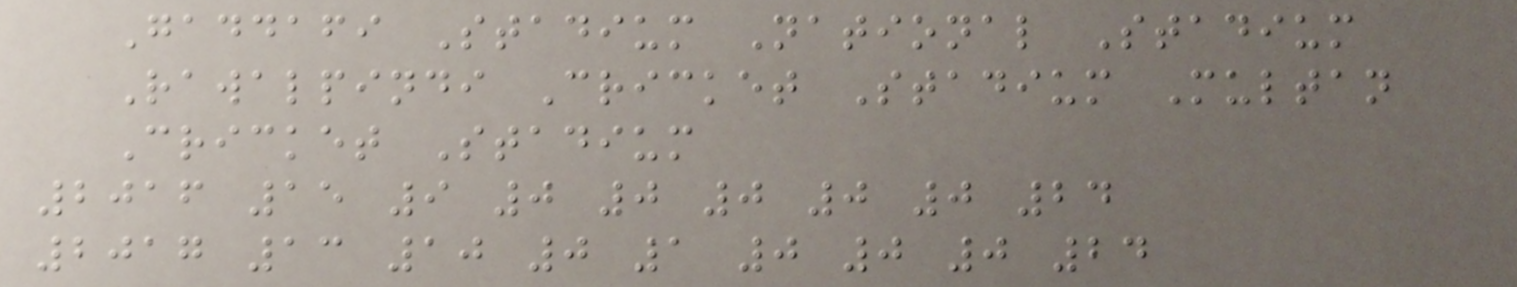Gaddafi Stadium National Stadium
Rawalpindi Cricket Stadium Multan
Cricket Stadium
2016 15 9 0 0 0 0 0 24
2017 13 10 0 1 0 0 0 24
